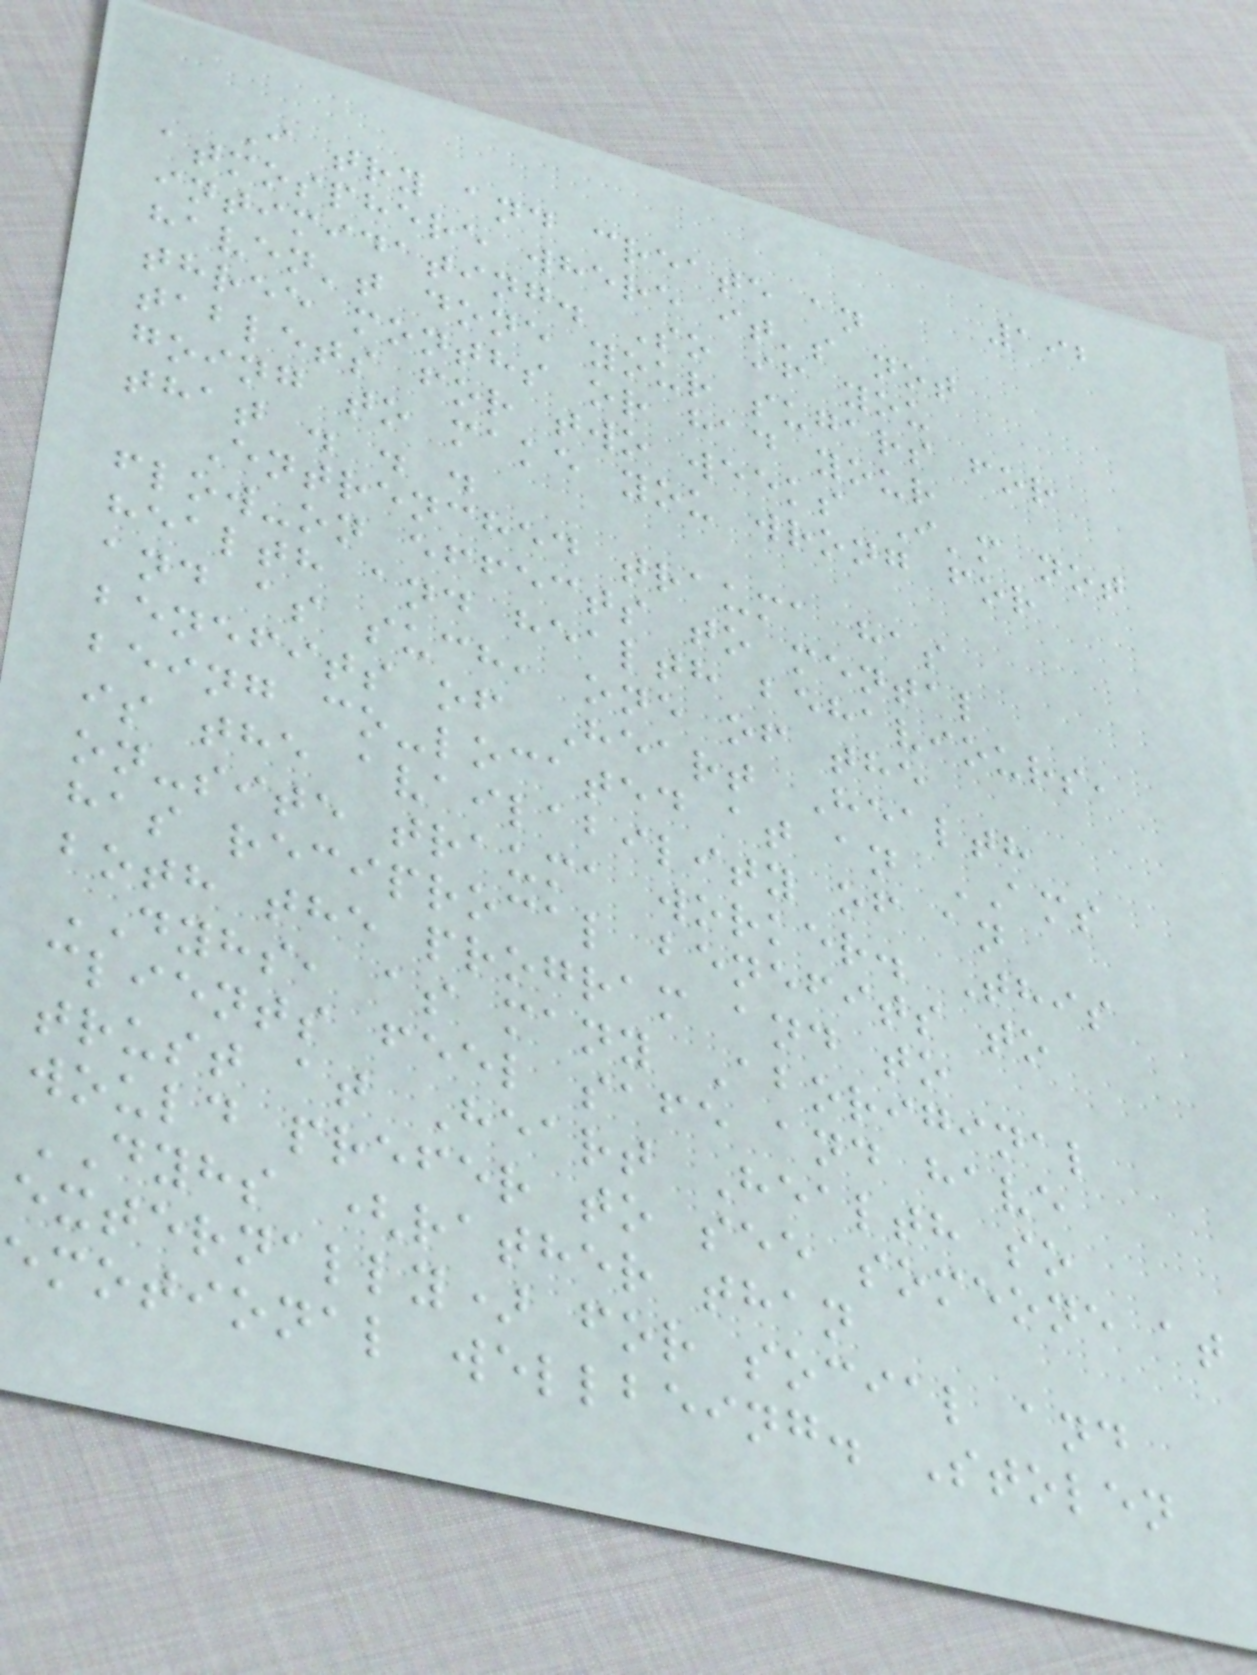192
I try and create an
atmosphere where it's not
intimidating. So if you
haven't done your sugars for
three months or had your
tablets for two weeks I'm not
going to make you wrong for
that . . .
Entrenched trauma has
flow-on effects to mental
health and health behaviours,
and as such, one of the
benefits of Heart Health
being co-located at an AMS
is the availability of an
on-site trauma worker. This
has reciprocal benefits to
both the program and to
DYHS, as many Aboriginal
clients feel safe and have
trust at Heart Health so
would prefer to see someone at
DYHS (rather than
externally) for social and
emotional wellbeing. Stolen
